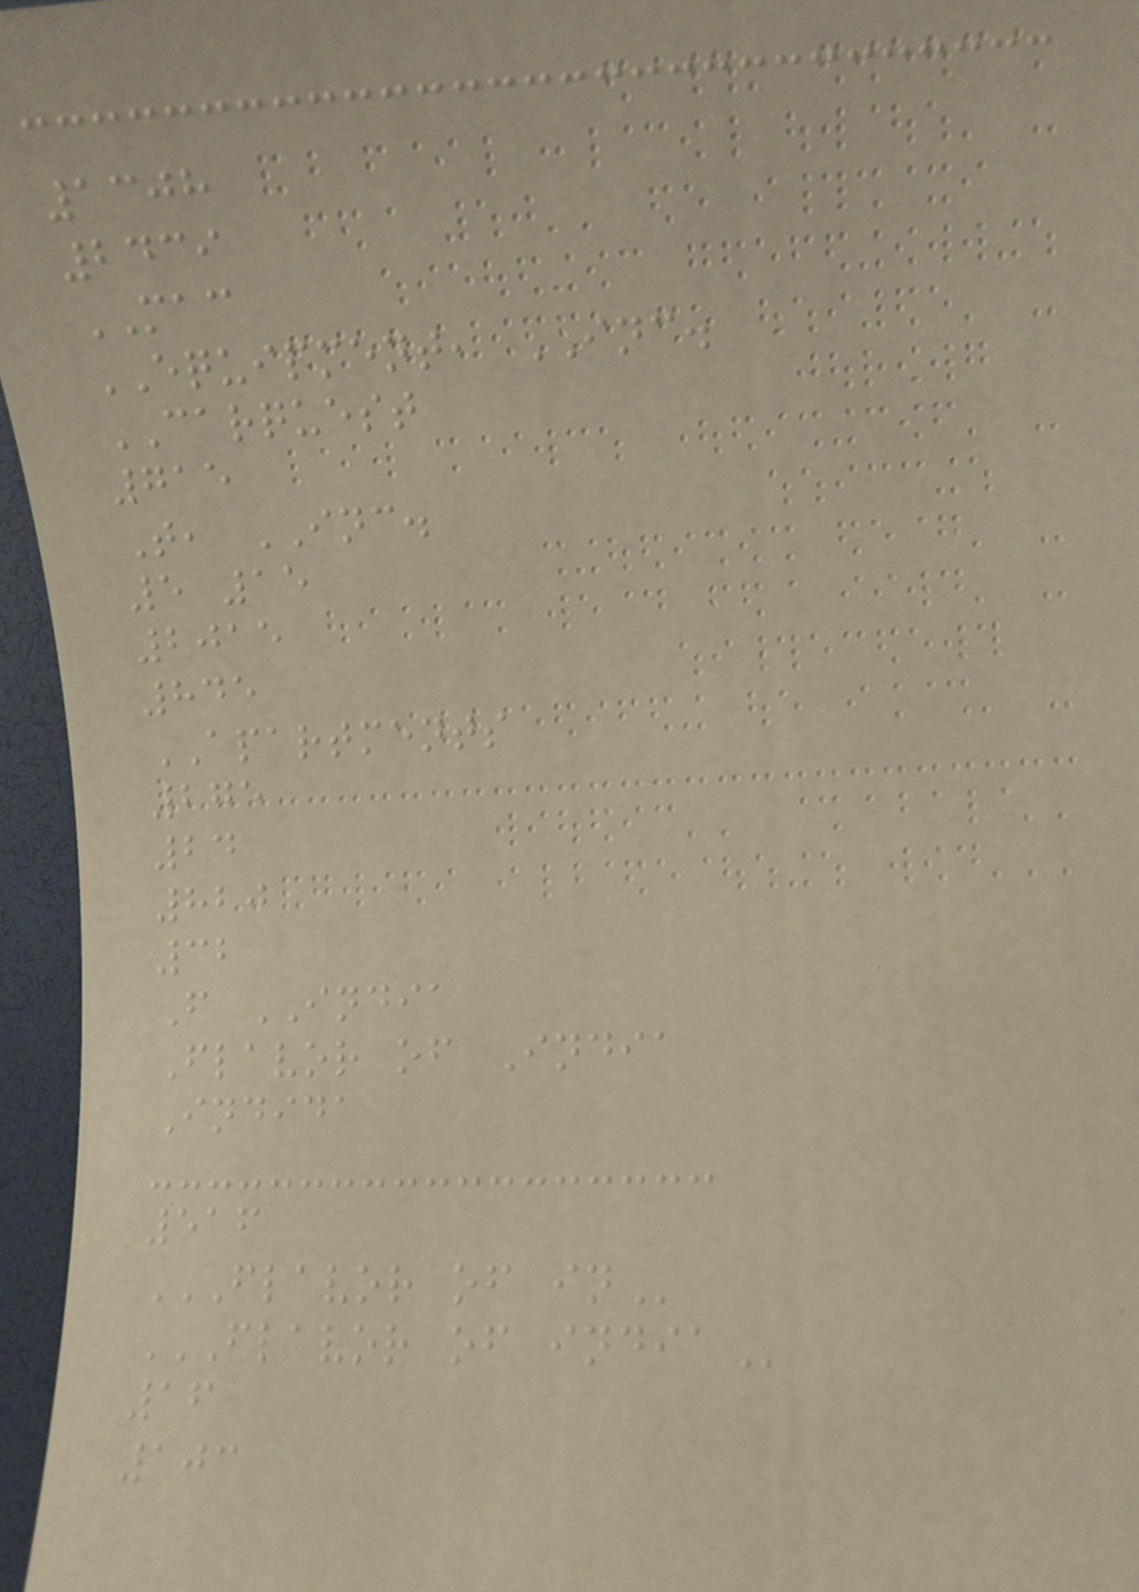1308
2439
MAC
EQUIPMENT, INC.
CARQUEST
715
T, INC.
5 15
2015
845
APARTMENTS
275
24
820
32
F INDIA
Flavor of India
Indida
516
FLAVOR OF IN
FLAVOR OF INDIA
16
103
